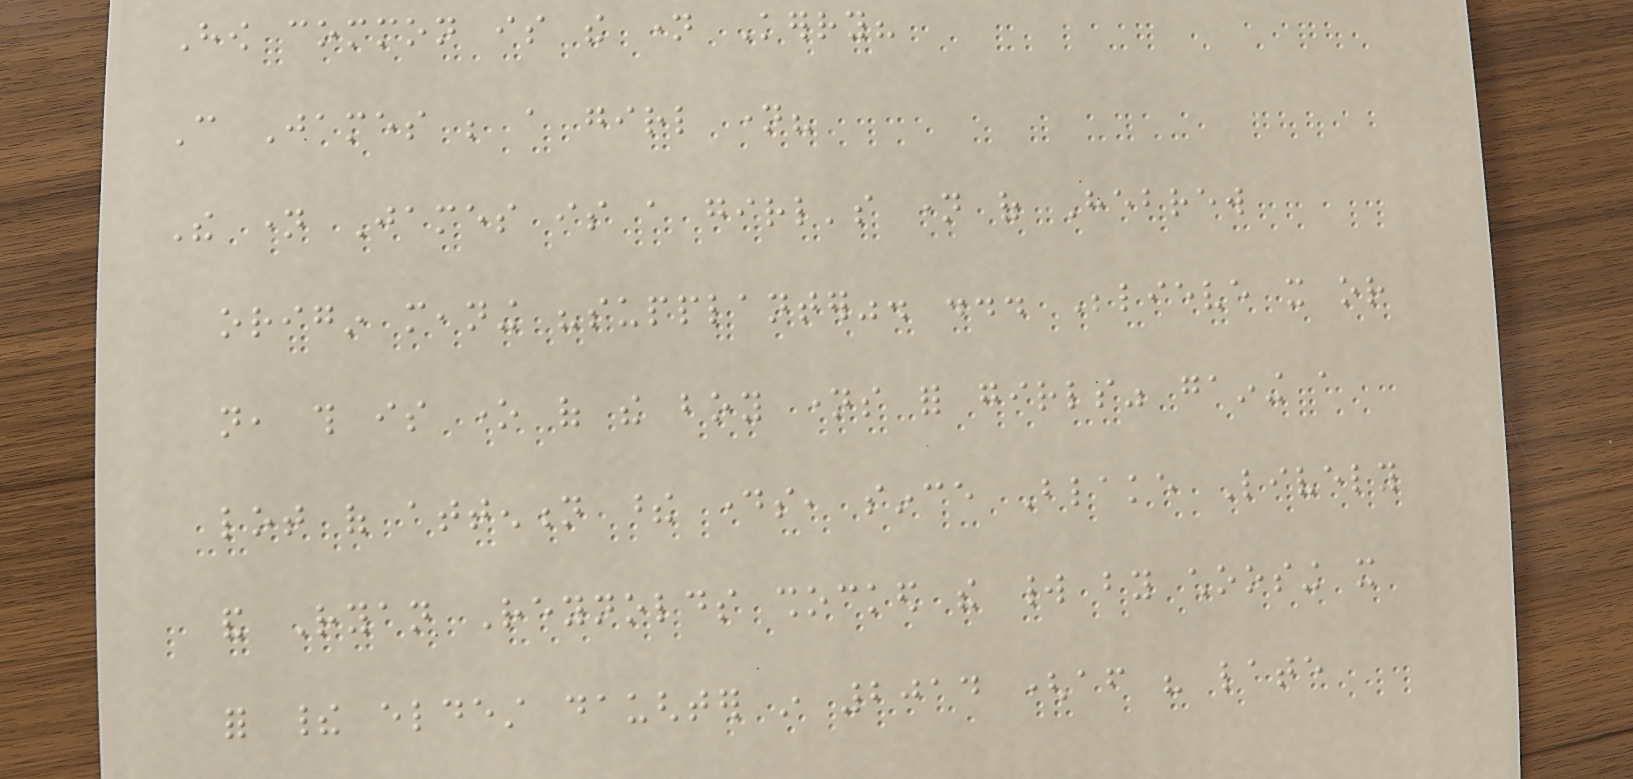How common is the name Kerry?
Can James be a girl name?
The name James is a girl's name of Hebrew
origin meaning "supplanter". ... Believe it or
not, this is one of the boy names for girls" gaining a
lot of attention these days, since Blake Lively
and Ryan Reynolds shocked the world by choosing it
for their eldest daughter in 2014 (after his late
